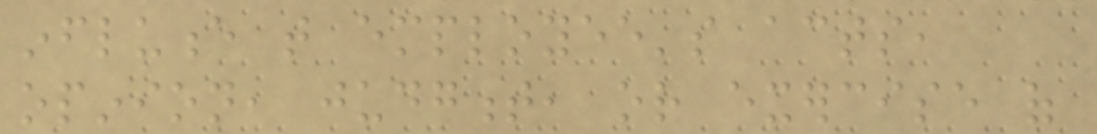influence that employee's acts,
opinion, judgment, or exercise of
